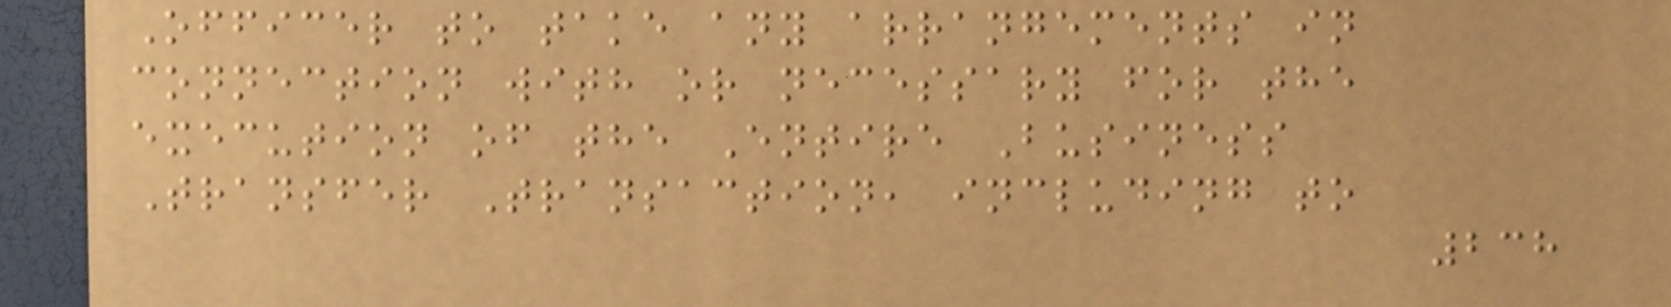Officer to take any arrangements in
connection with or necessary for the
execution of the Entire Business
Transfer Transaction, including to
238
